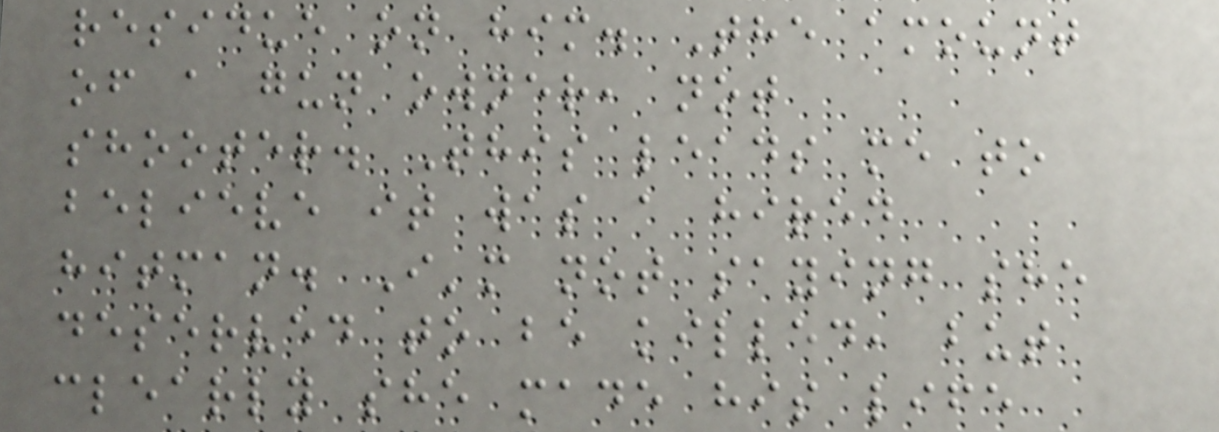residue on him. The amount
of a gun owner, not
shooter. This leads me to
believe it was a hired
hitman. I'm not saying she
deserved to be killed, but
clearly she made his life
